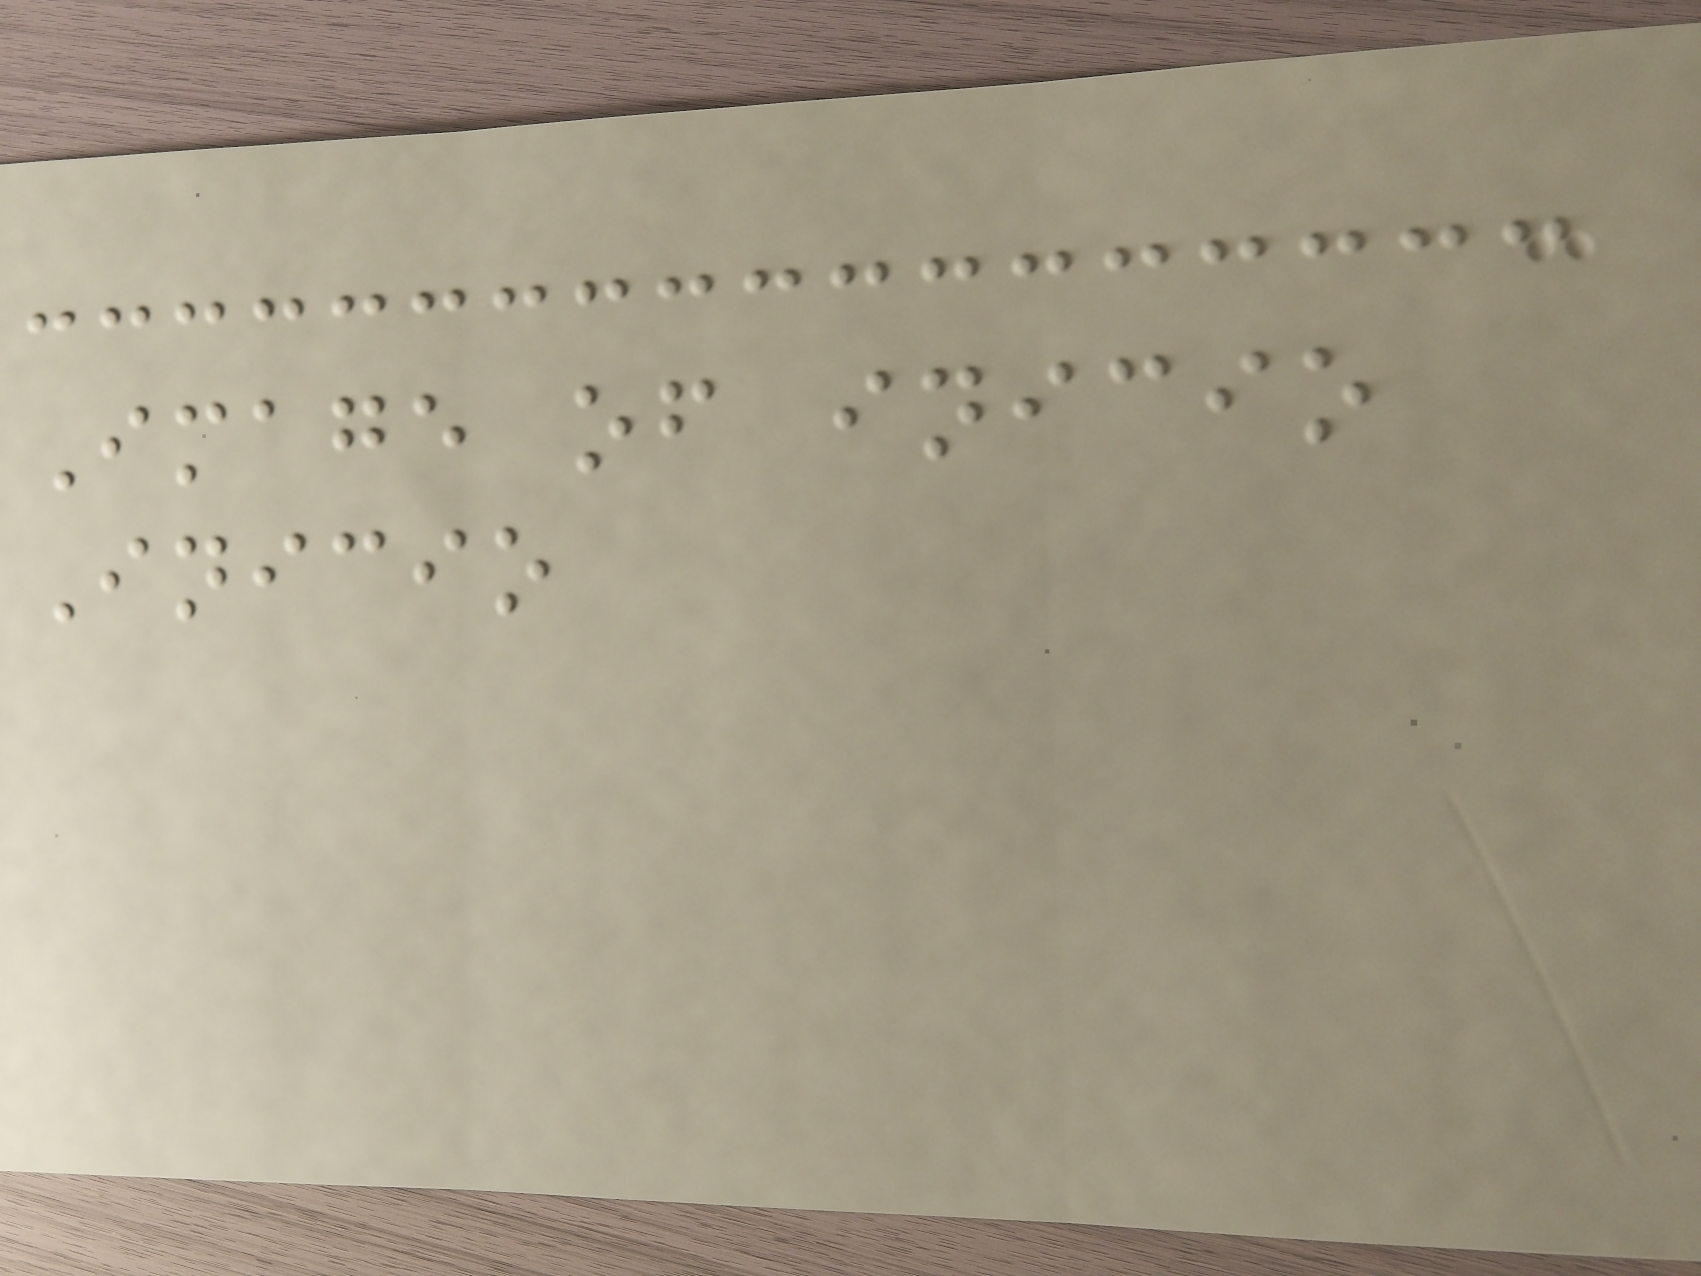Image of inicio
Inicio
